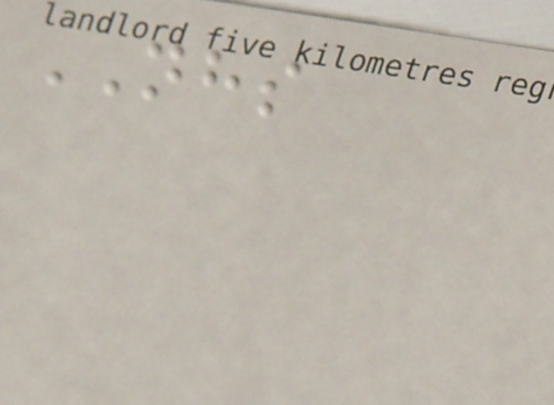NHS
